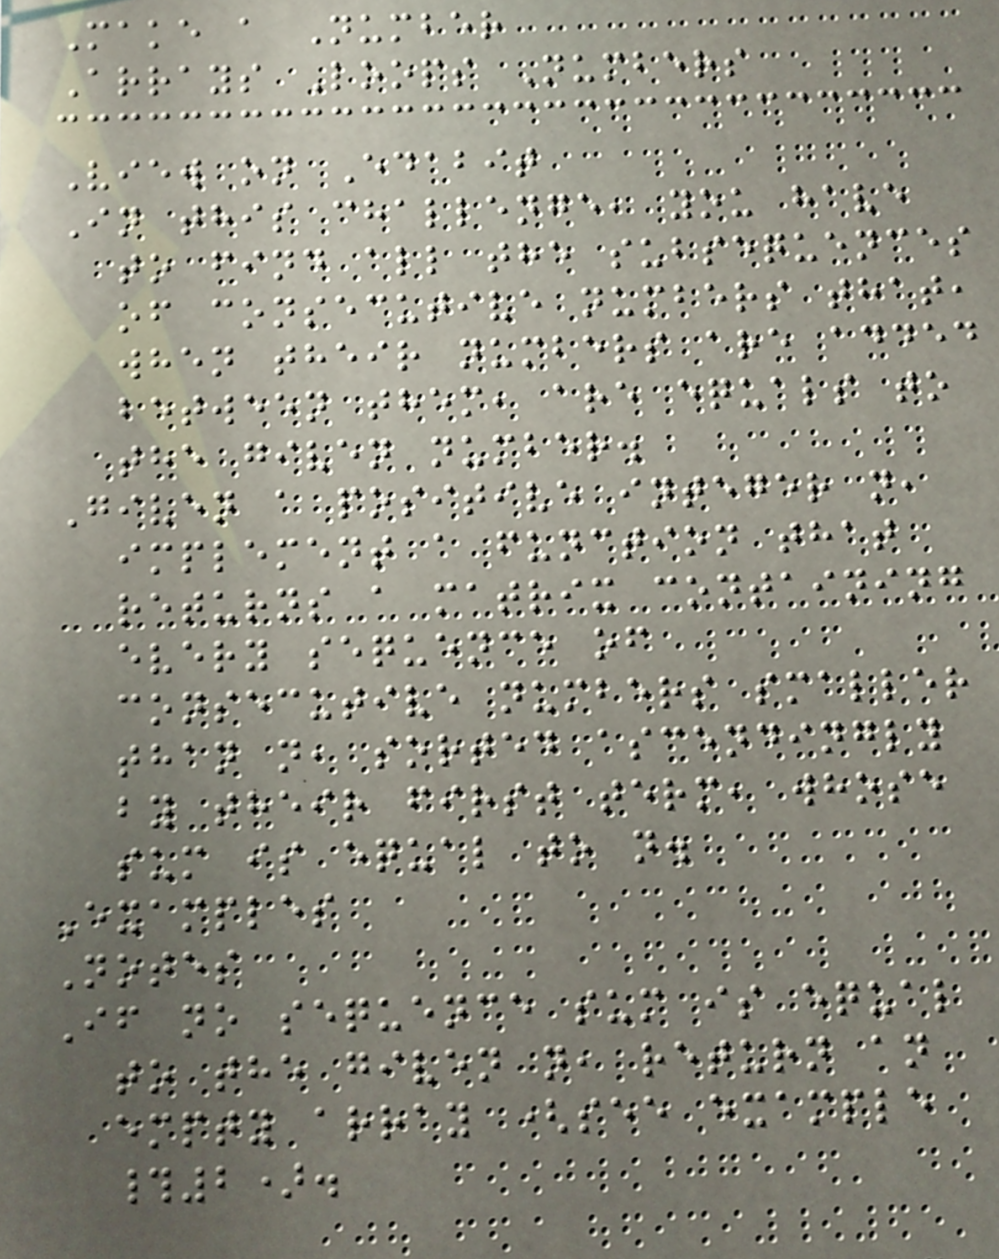Make a Number
Arrays Loops Numbers
View on Edabit
In this challenge, you have
to find all the subsequences
of consecutive numbers that,
when their numbers are added
between them, are equals to
the given number.
Given a positive integer n,
implement a function that
returns a matrix containing
every sequence of
consecutive numbers smaller
than n, sorted ascendingly
by their first term, whose
sum is equal to n.
Examples
Notes
If no sequence sum is equal
to the given n, return an
empty array (see example
#2).
